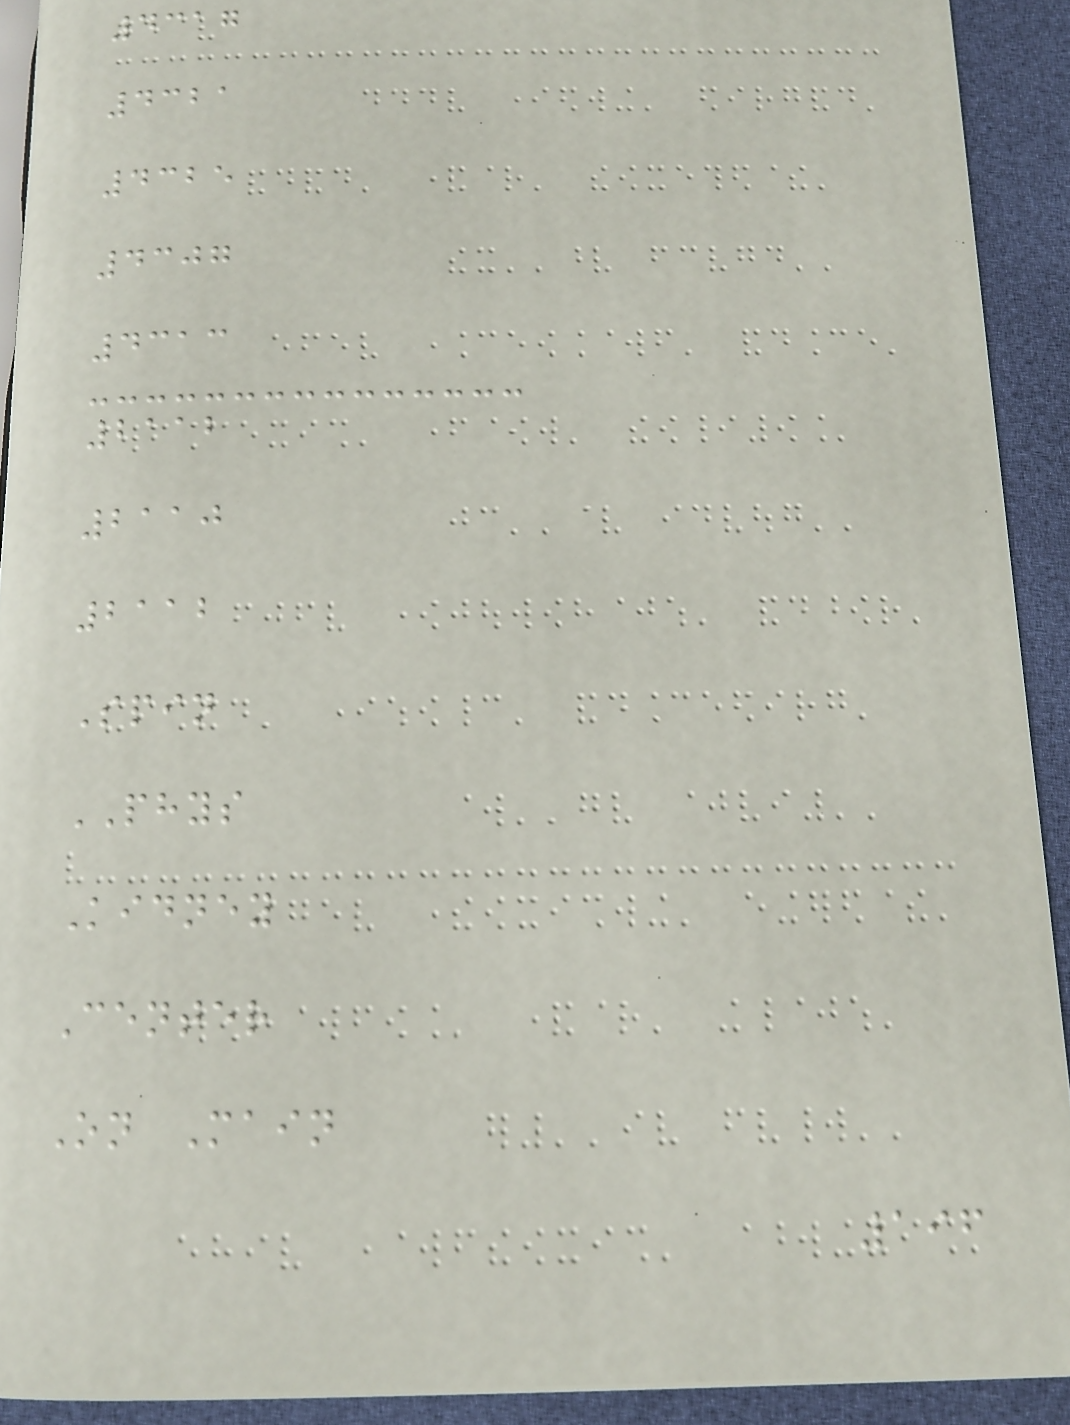4317
4321
4325
4307
4313
2112
2110
2112
Spin
PHYS
Kidney
Center
On Main
196
